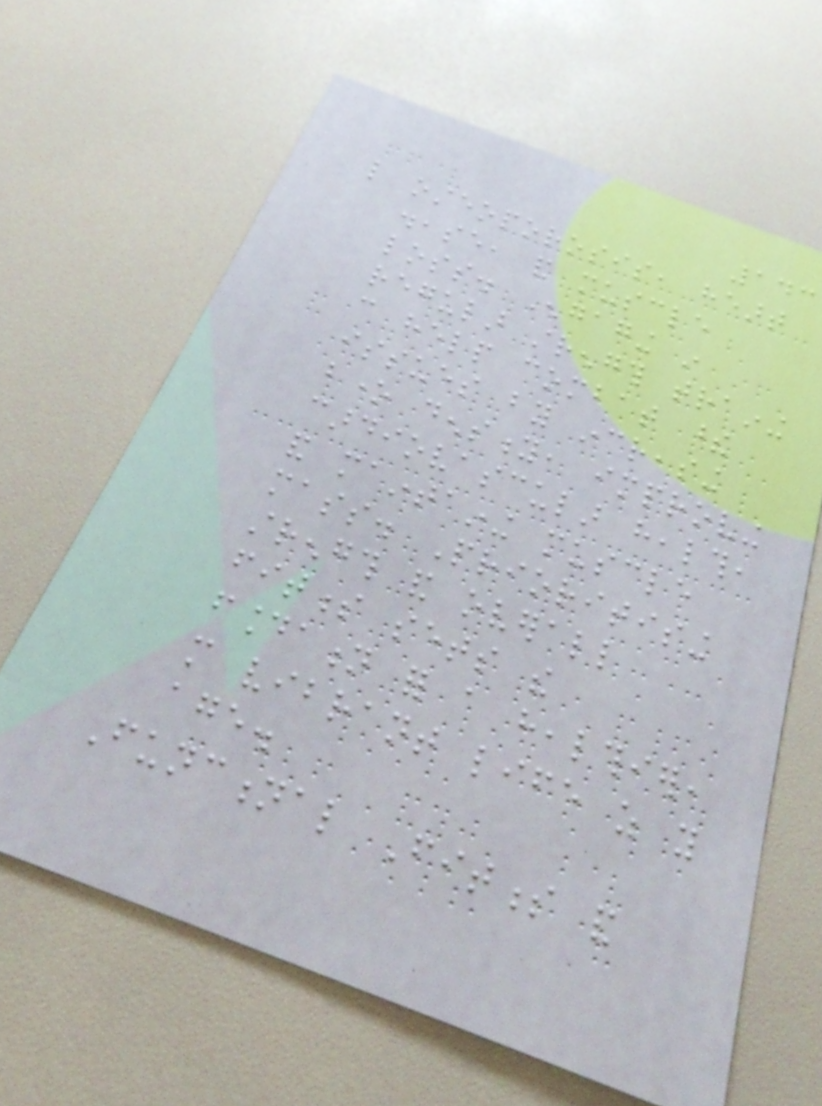143
like osteoporosis, heart
disease, and muscle
loss. Engaging in
regular strength training
can help combat these
issues by increasing
bone density, improving
cardiovascular health,
and maintaining muscle
mass. Prioritising
strength and overall
fitness sets the
foundation for a healthier,
more vibrant life as you
age.
Functional Fitness and
